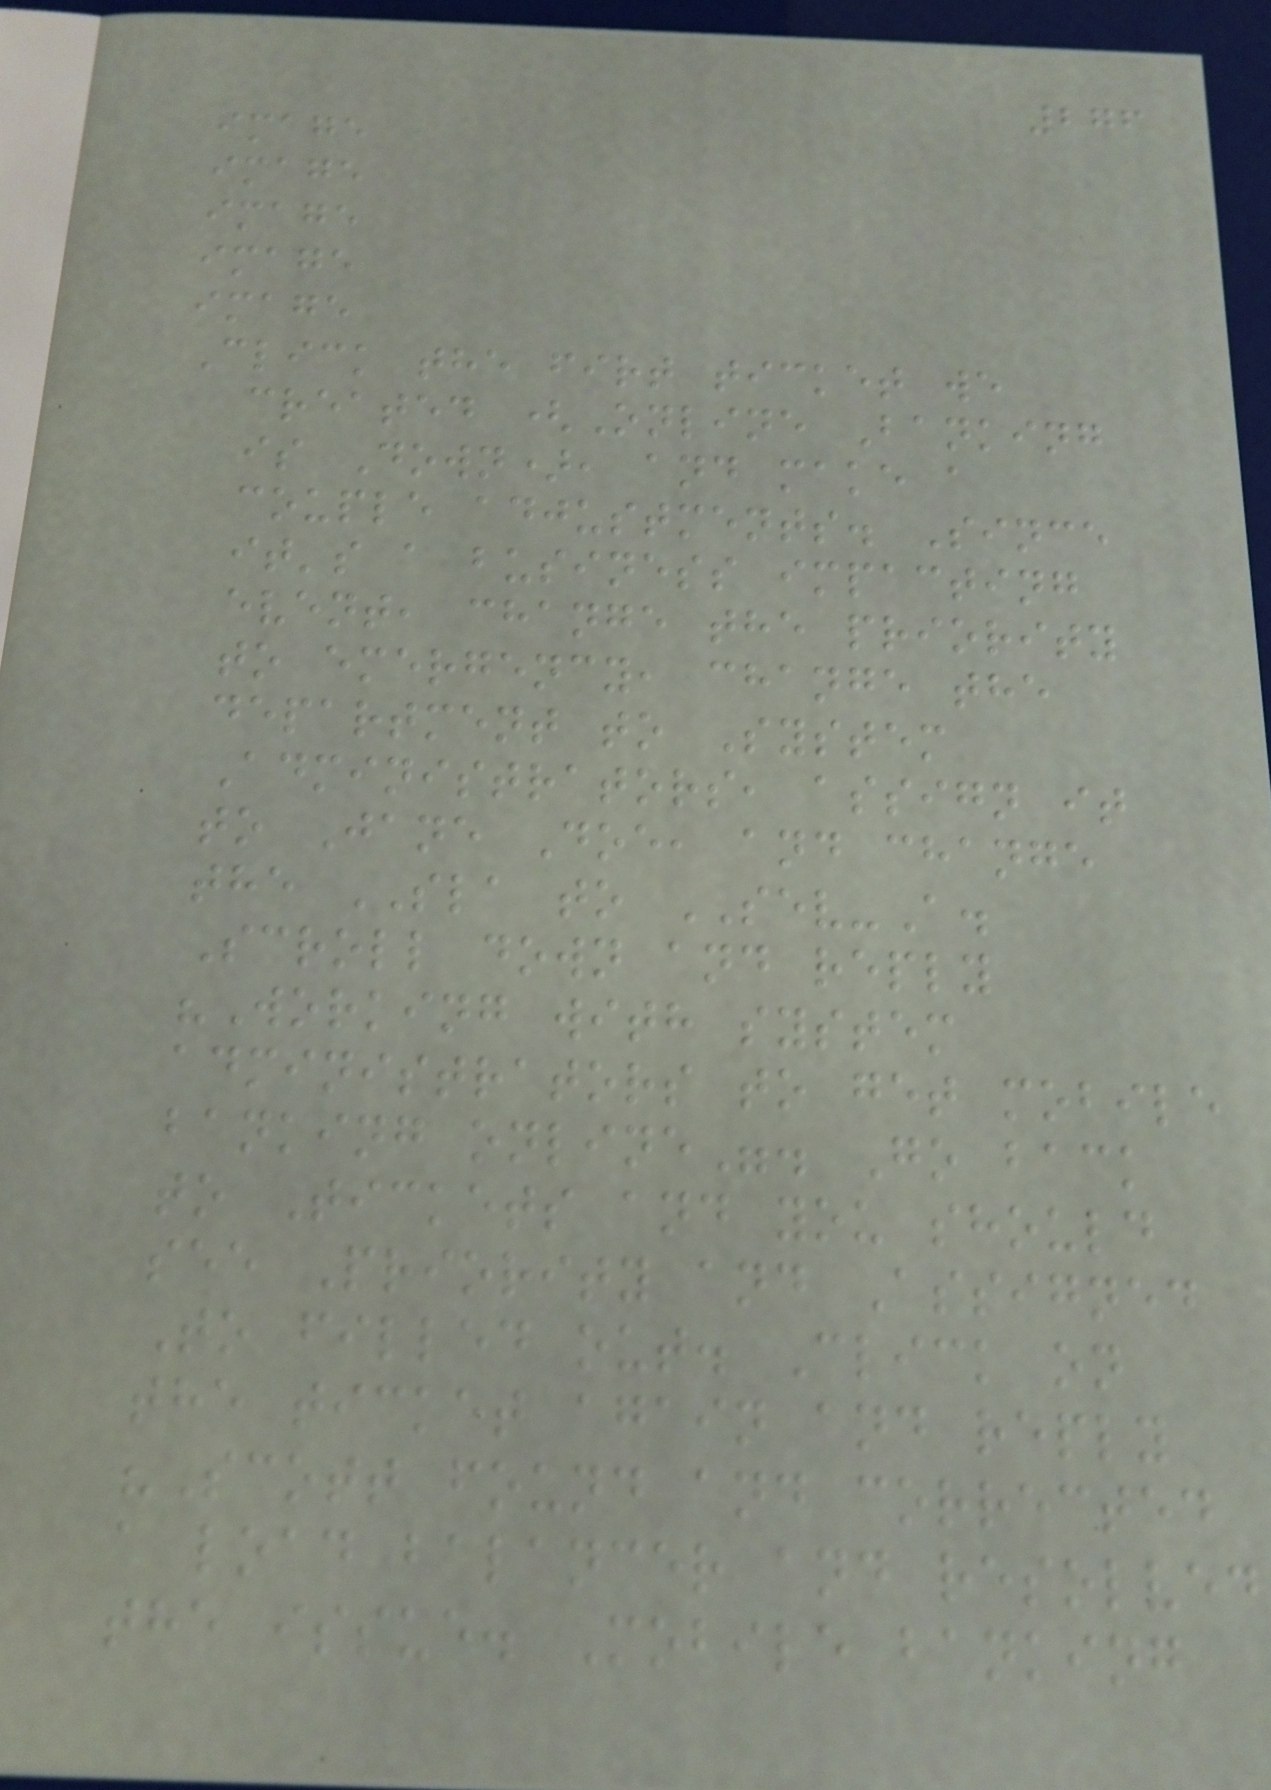276
image
image
image
image
image
Click the firt ticket we
created (Online Banking
is Down), and make a
couple adjustments. Since
it's a business impacting
event, change the priority
to emergency, change the
department to System
Administrators, assign it
to Jane Doe, and change
the SLA to SEV-A.
Scroll down and reply
"Working with system
administrators to get mobile
banking online". Go back
to Tickets and you should
see Priority and Assigned
To filled out. Click on
the ticket again and reply
"Scott found and corrected
a load balancer and resolved
the issue. Mobile banking
